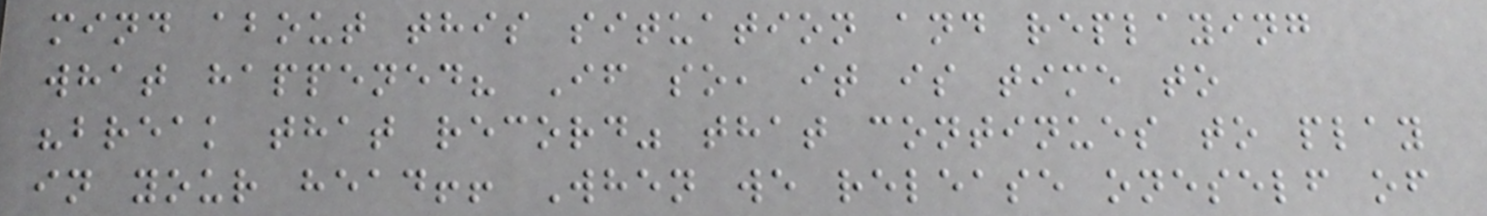mind about this situation and replaying
what happened? If so, it is time to
"break that record" that continues to play
in your head!! When we release oneself of
